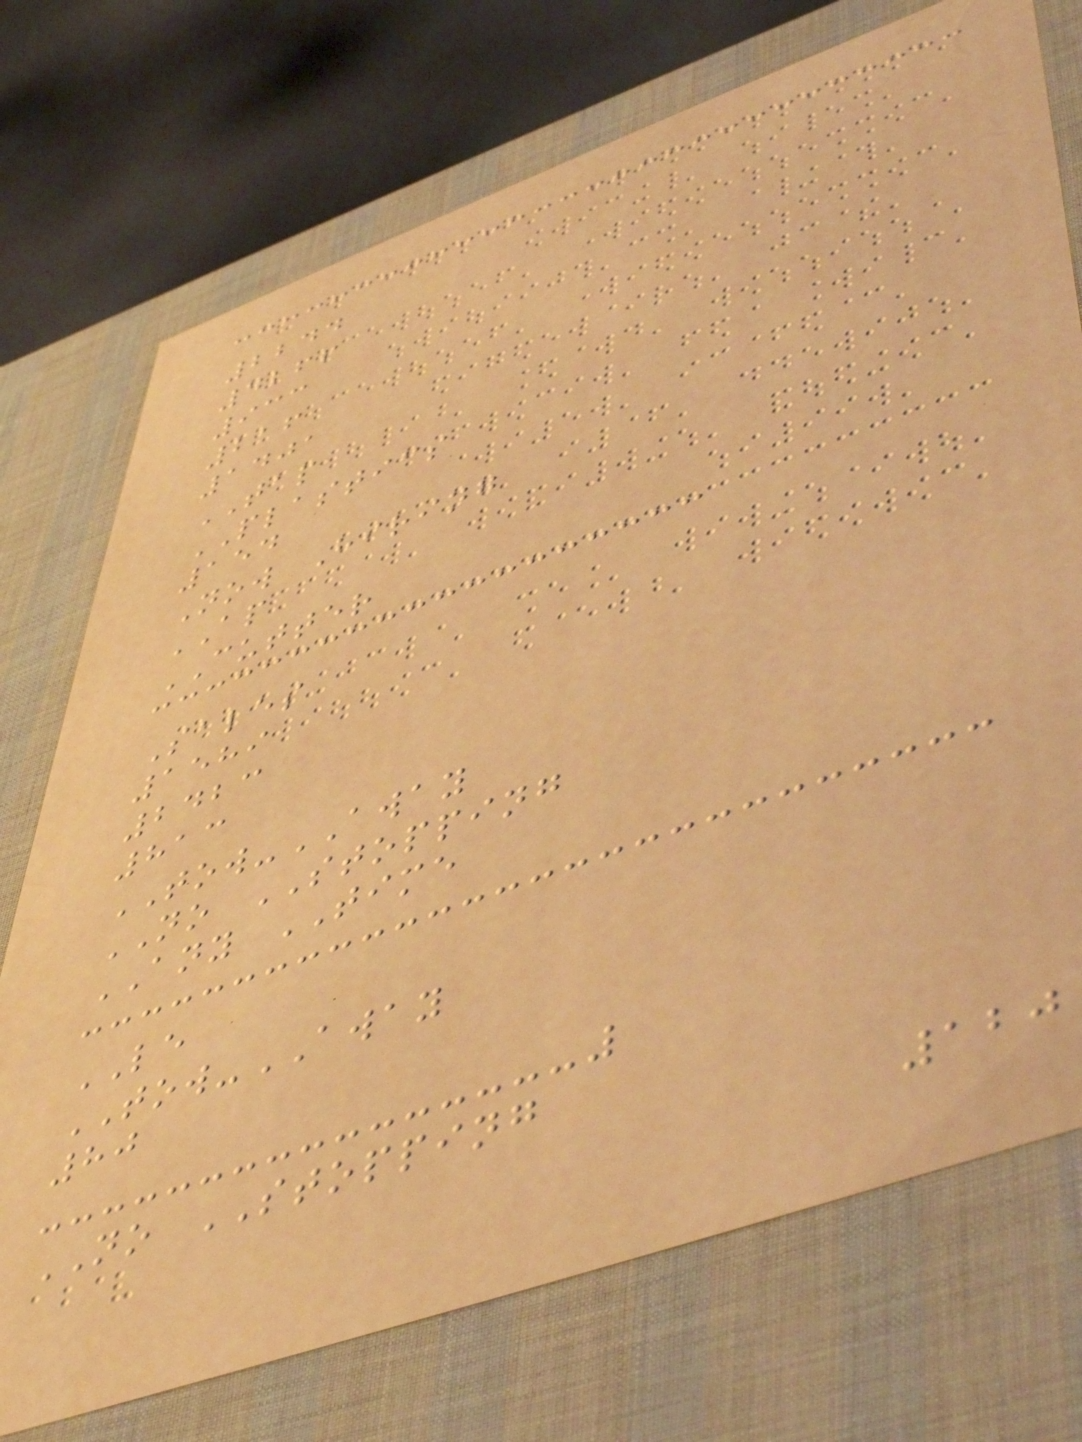2244
4266
933
216
1401
TAP
PLASTICS
154
Now Hiring
AP
CUTTER
Sales
1589
2423
813
TOW-AWAY
NO STOPPING
ANY TIME
LE
TOW-AWAY
80
NO STOPPING
120
